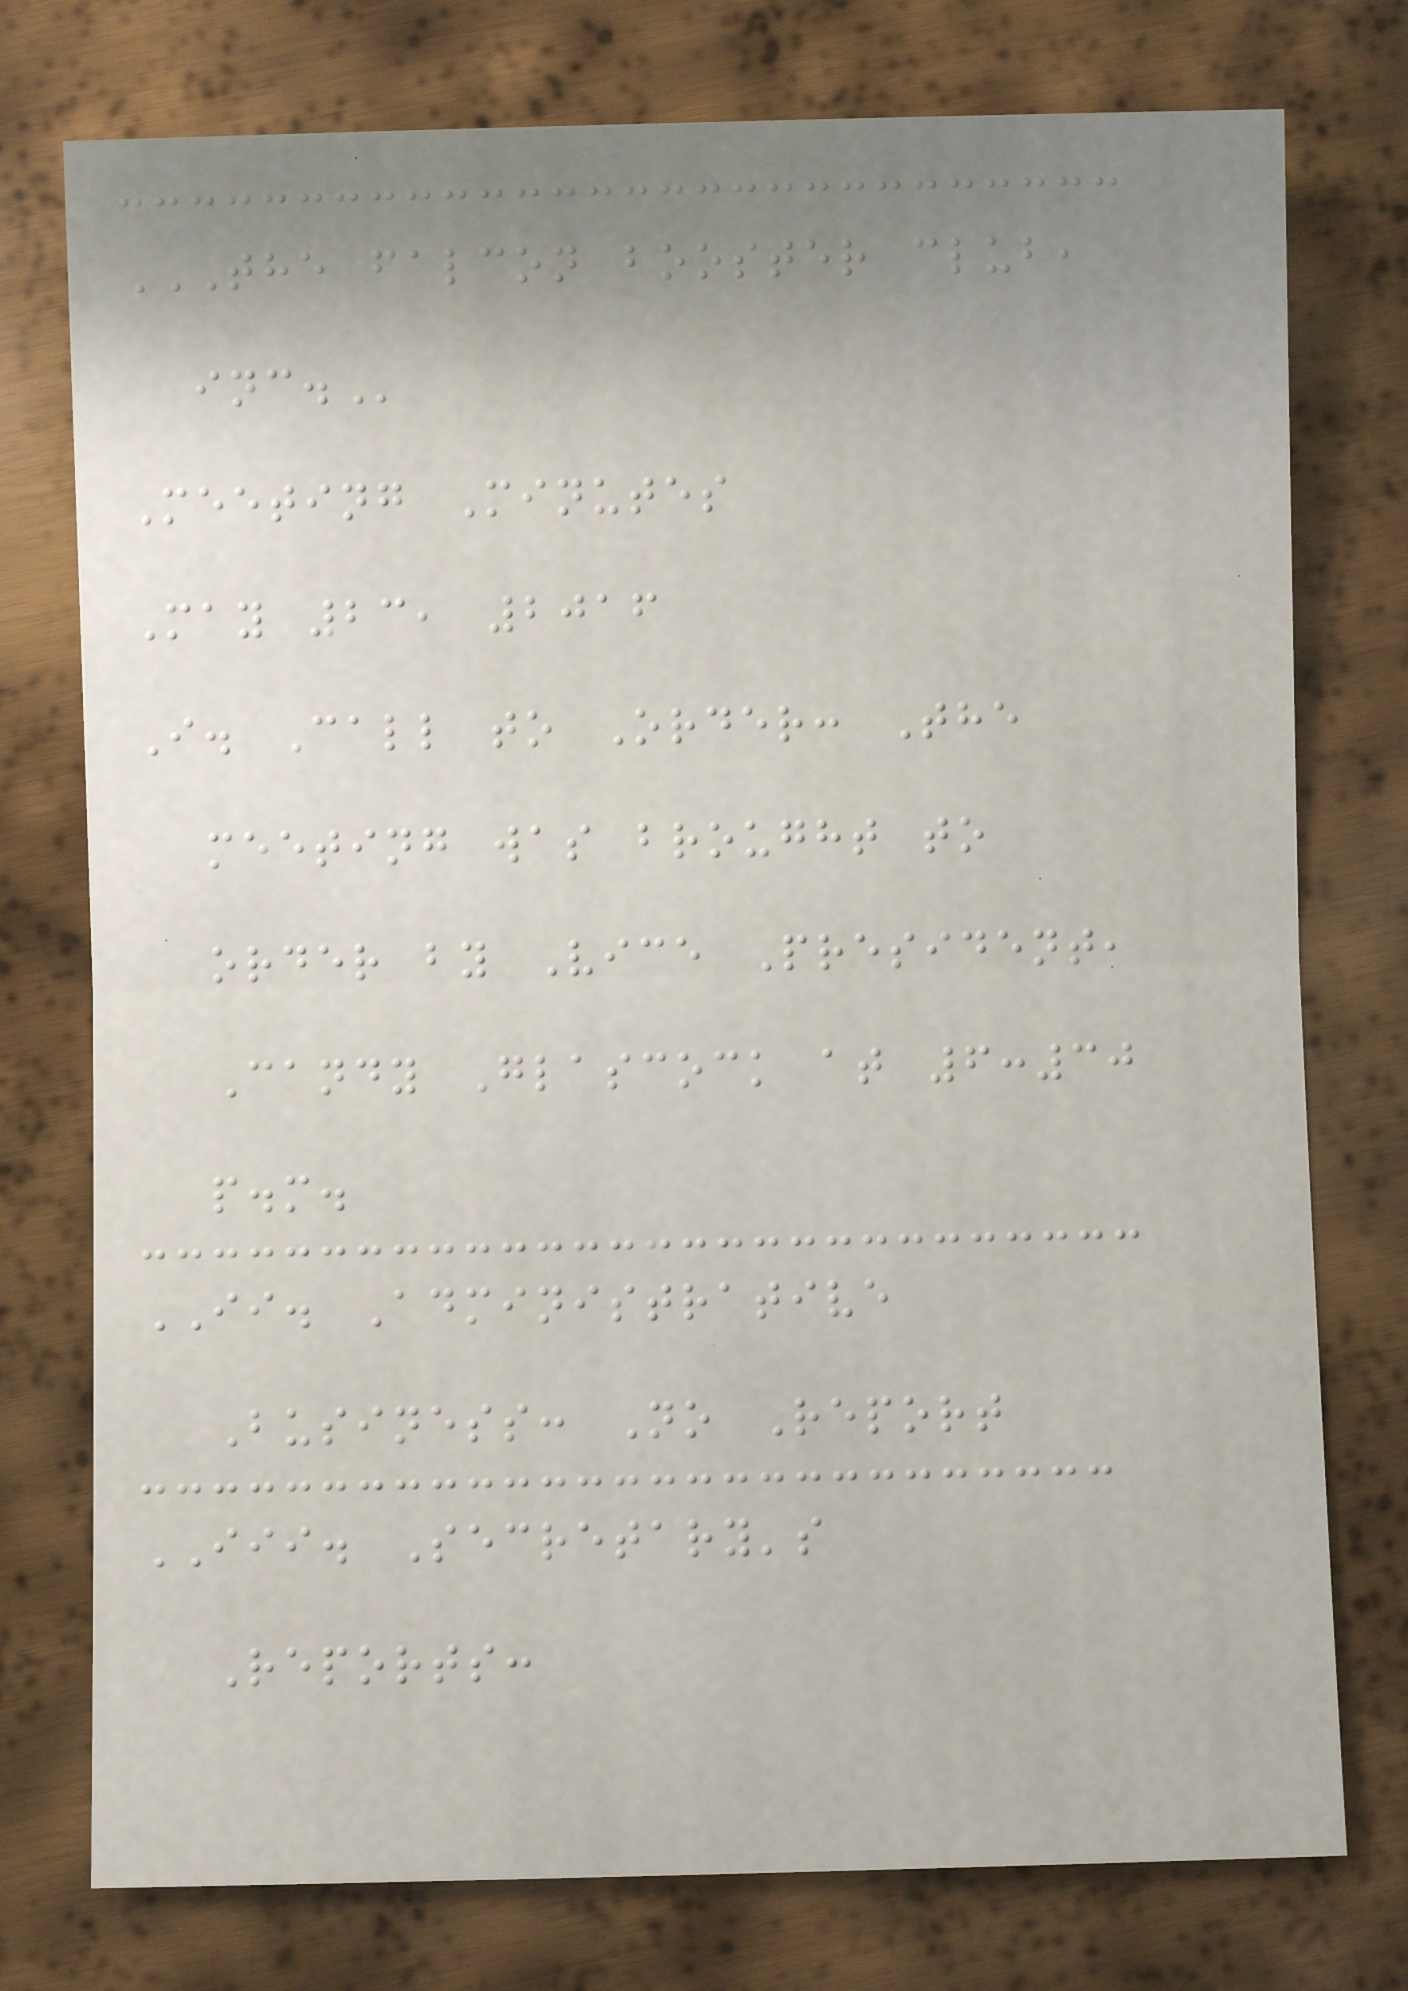THE FALCON BOOSTER CLUB,
INC.
Meeting Minutes
May 23, 2016
I. Call to Order: The
meeting was brought to
order by Vice President,
Candy Glascock at 6:30
p.m.
II. Administrative
Business: No Report
III. Secretary's
Reports:
